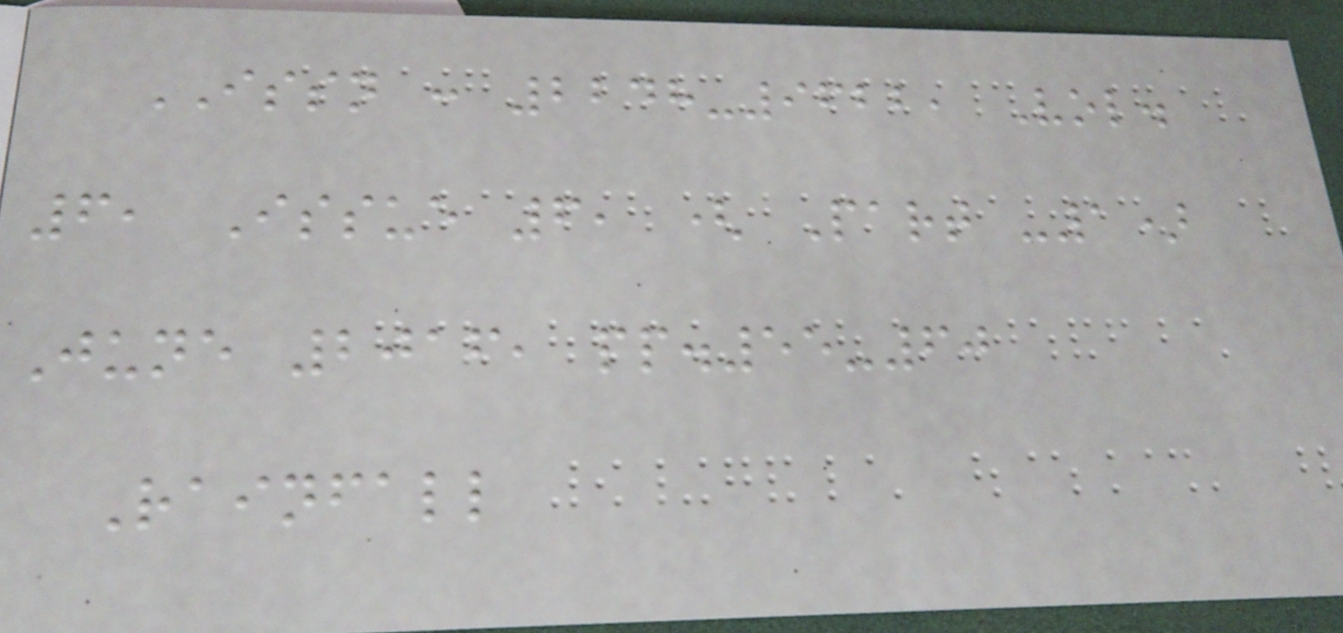ISSN : 2248-9622, Vol.
6, Issue 6, ( Part -1)
June 2016, pp.55-60
Rainfall
